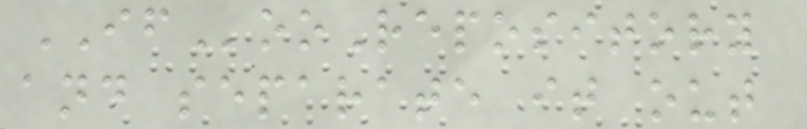IFooRepository
and separate it out
